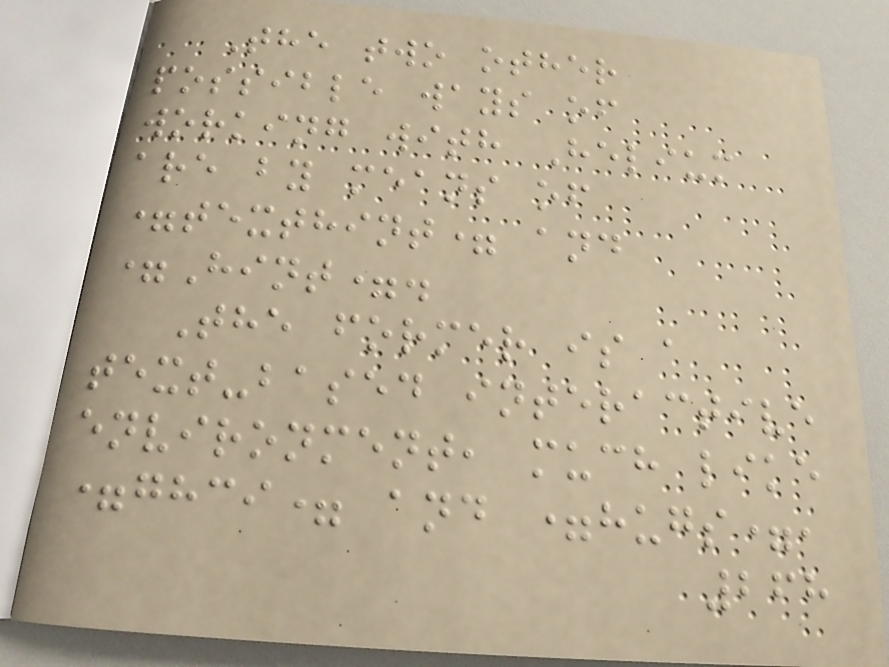The two other
possible ways of
working with Helium
are by means of
=texthint= and
=Hint=.
The former is a
text-based interactive
environment, much like
=ghci= and =hugs=,
268
